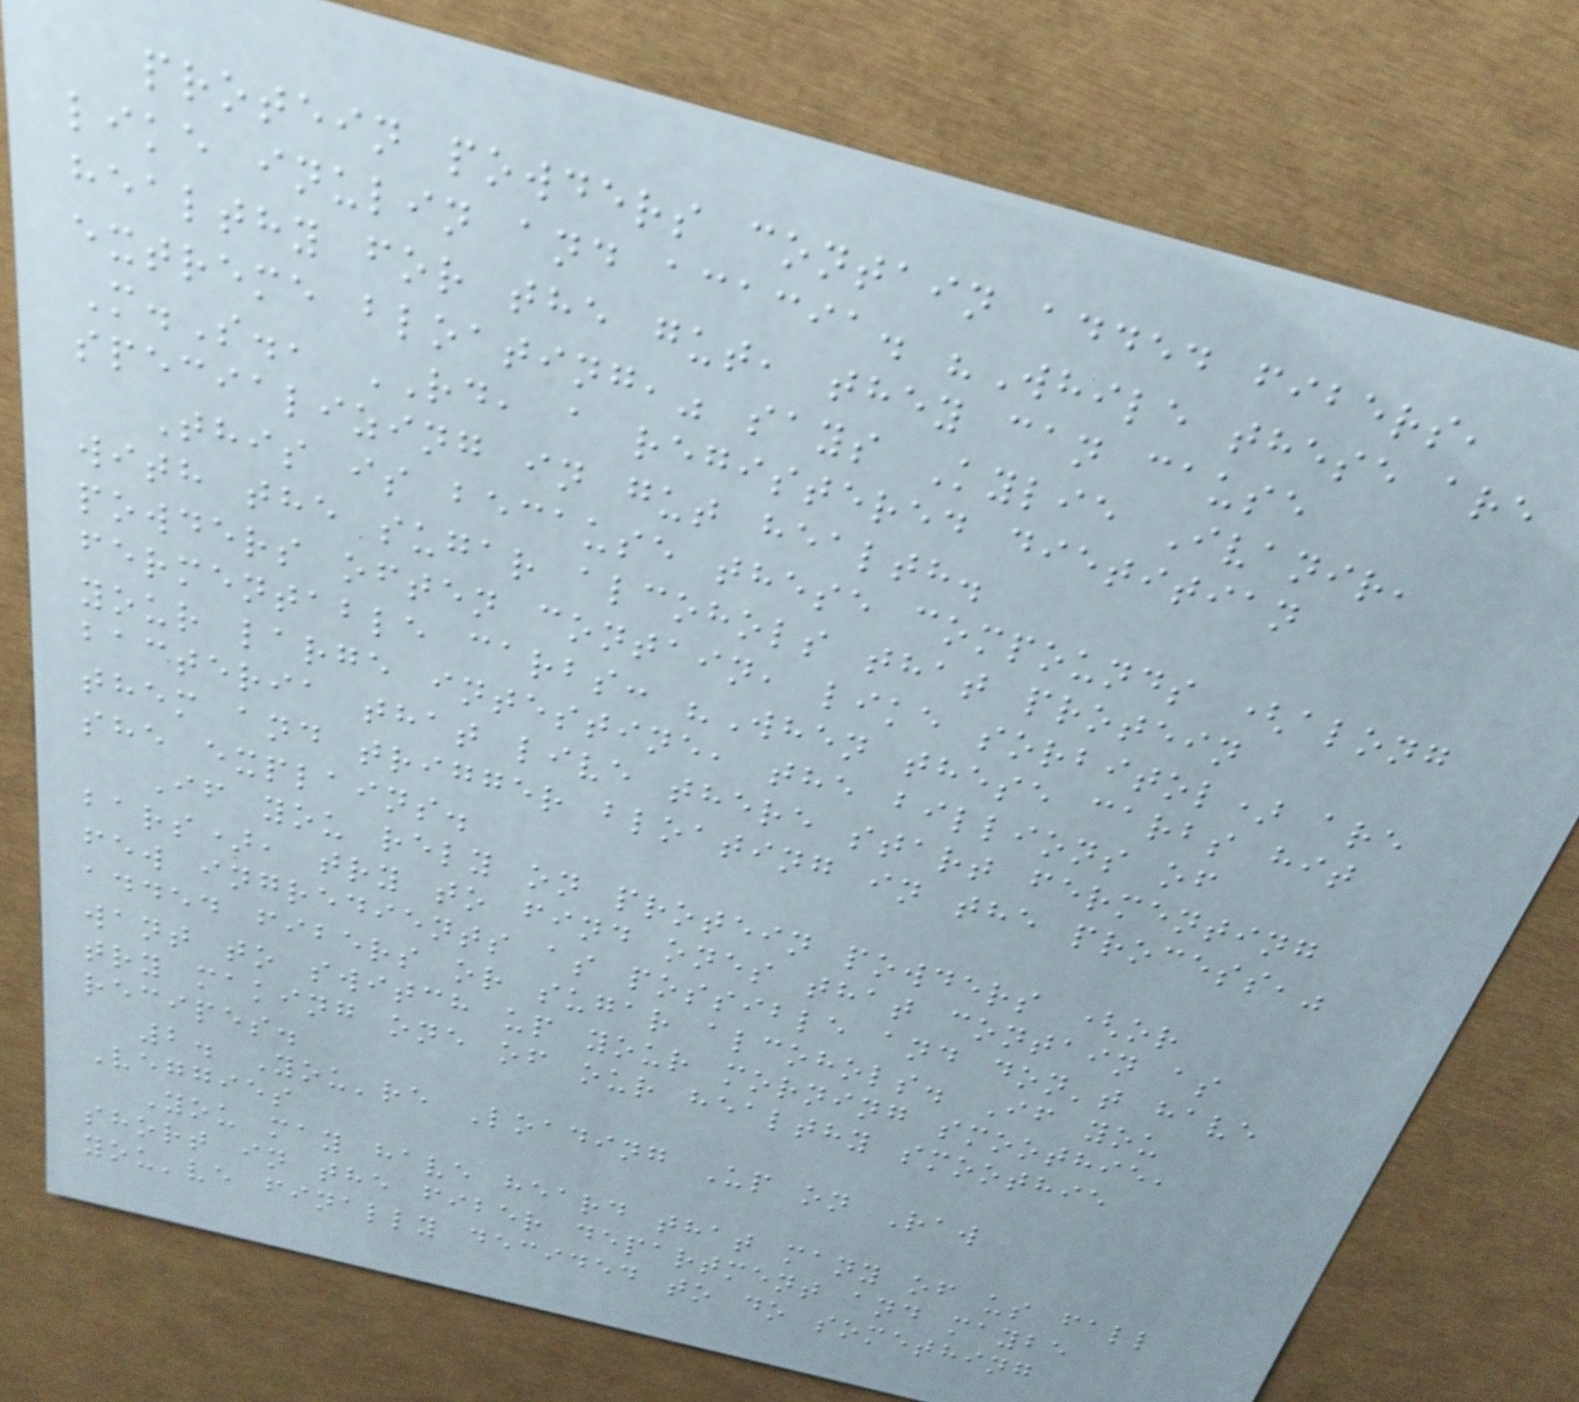protein powders contain added fibers,
like inulin and acacia. "While these are
healthy for the gut, they can cause
extreme bloating," says Kylie Ivanir,
M.S., RD, a registered dietitian
specializing in gut health.
This is because these compounds (along
with the sugar alcohols that protein
powders often contain, like sorbitol) are
fermentable carbs: "When these carbs hit
your large intestine, the billions of
bacteria that live there start fermenting
them and trigger bloating in the process,"
she explains.
If you rely on protein powders (or
bars), try to find ones that contain as
few ingredients as possible and don't have
added fibers or sugar alcohols. If you
want to switch up your morning smoothie,
try making one of our healthy smoothie
recipes.
2. You're Loading Up on Raw
Veggies
You may have heard that many of us fall
short in the fiber department and maybe
you've finally decided to do something
